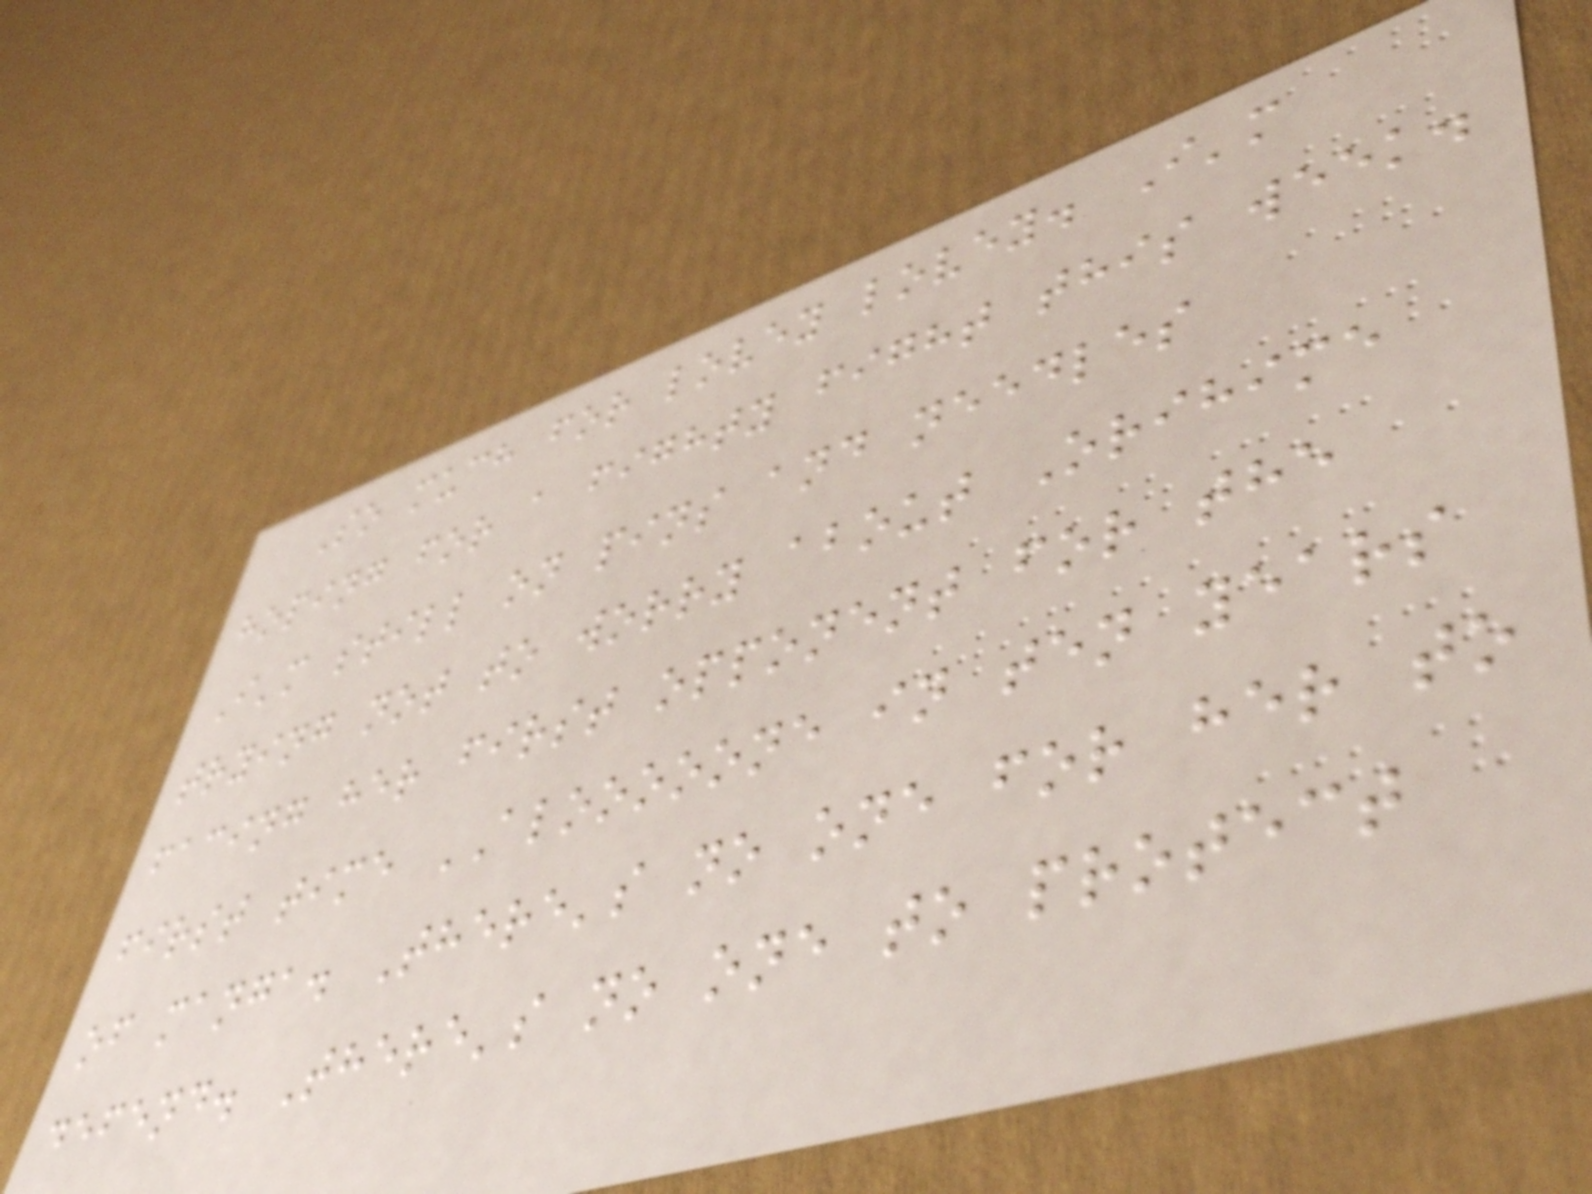So much for lovey lovey. I'm
hoping for a fighty fight this week.
I'm still on pins and needles
trying not to worry about Orihime
facing her first opponent for the
first time ALOOOOONE in ten years
of manga. There's no one for her to
defend. There's no one to protect
